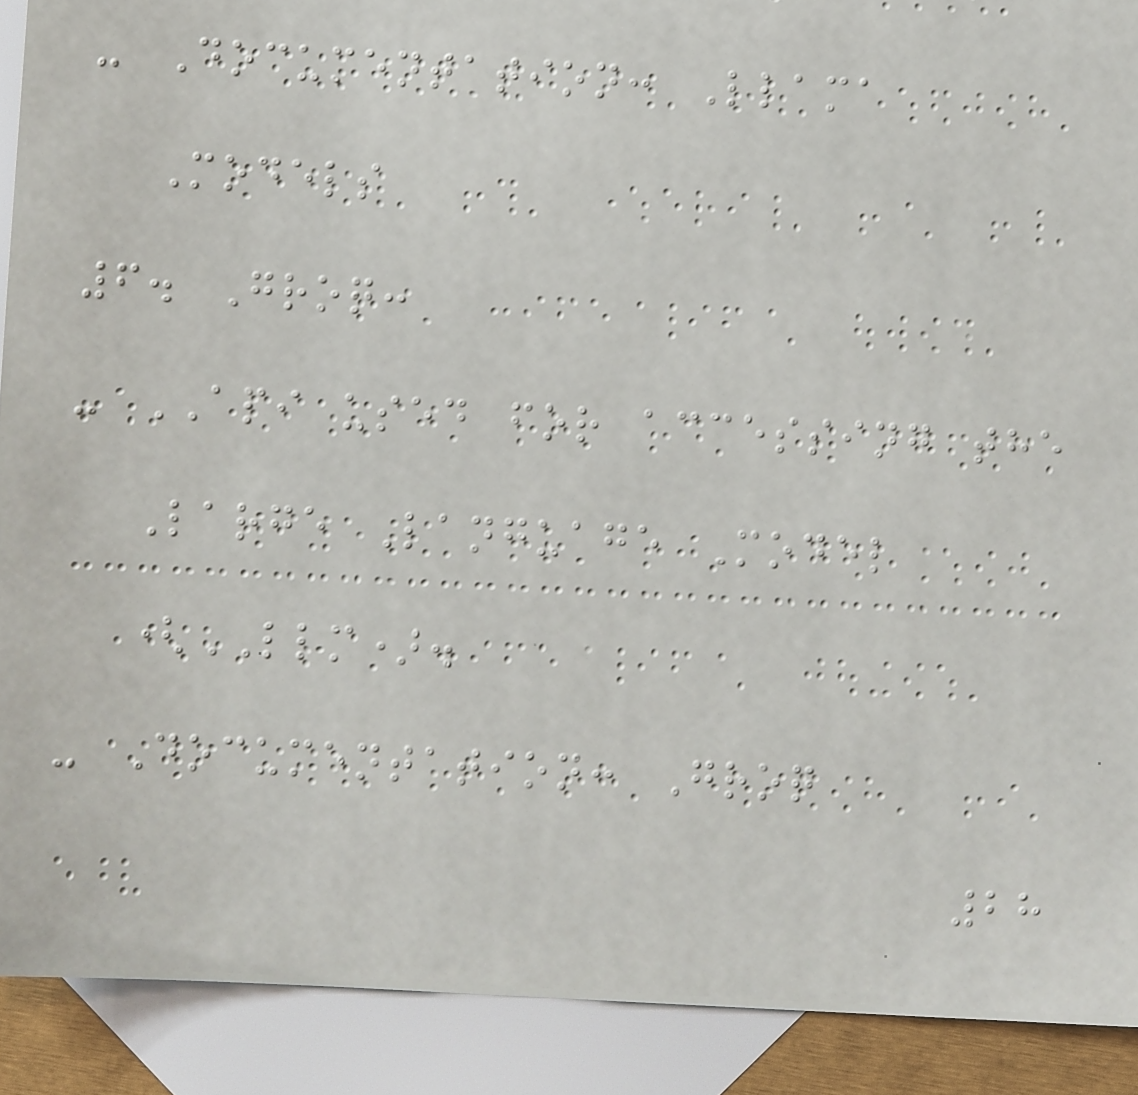- Documentation: Llama
Models
6. Groq:
- API used for accessing the
Large Language Model
(LLM).
- Documentation: Groq
28
